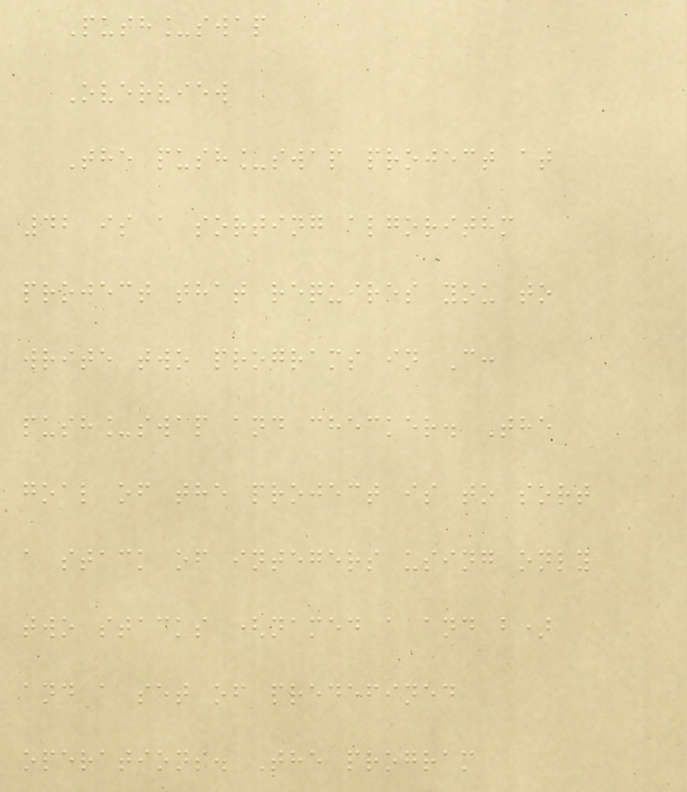Push_swap
Overview
The push_swap project at
42 is a sorting algorithm
project that requires you to
write two programs in C:
push_swap and checker. The
goal of the project is to sort
a stack of integers using only
two stacks (named a and b)
and a set of predefined
operations. The program
